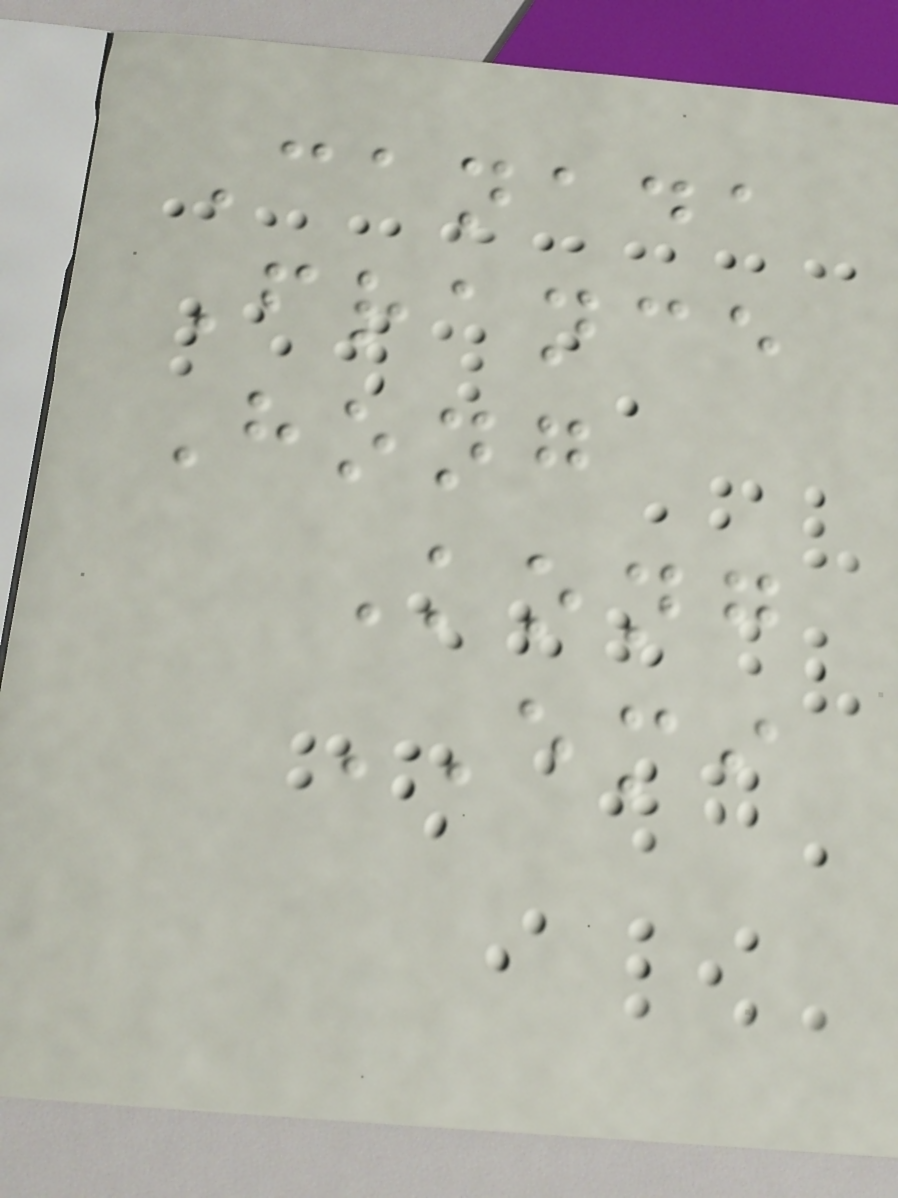Canada
France
Hong
Kong
EMI
